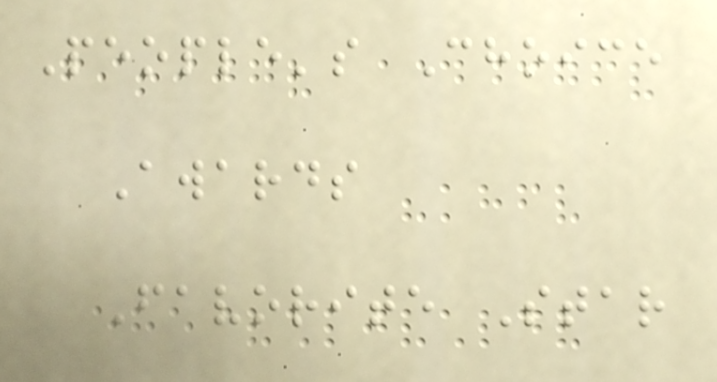People's Choice
Awards
Favorite Star
